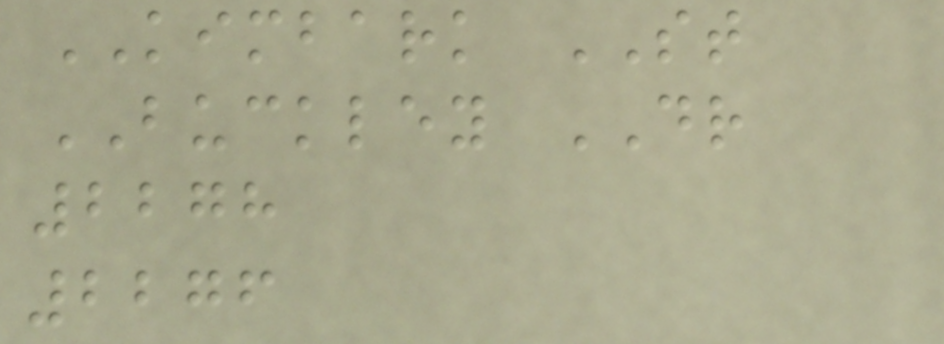KIMBARK ST
BUCKLEY DR
2278
2276
